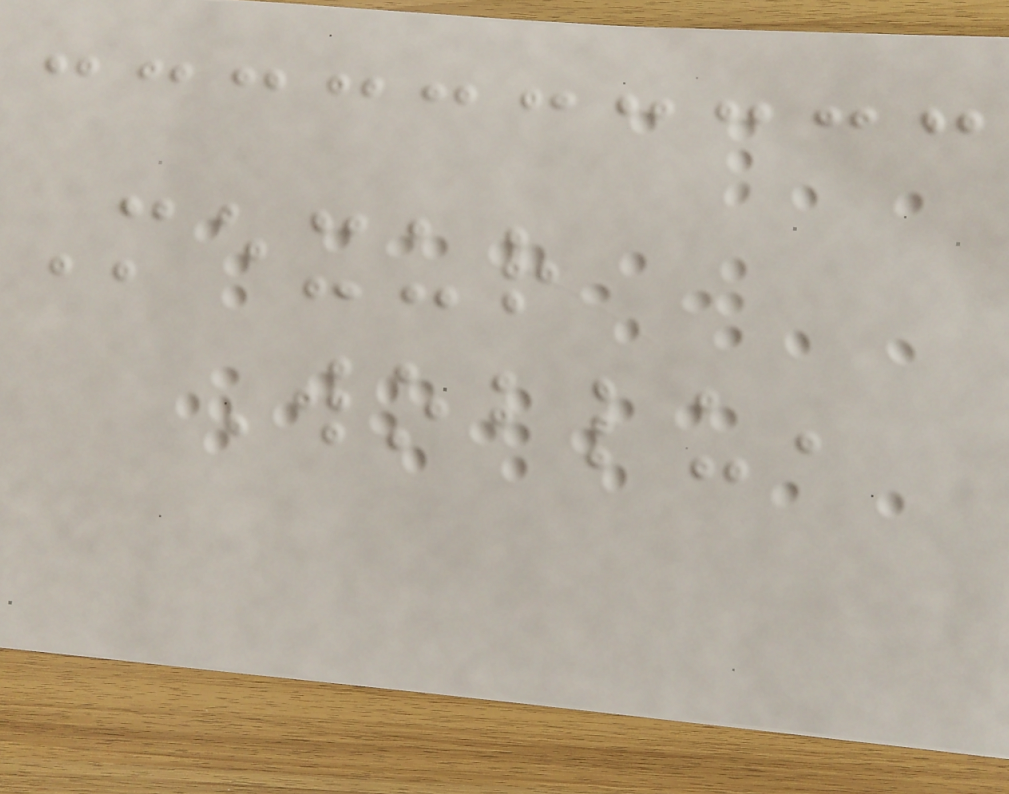Mexur
Woblu,
